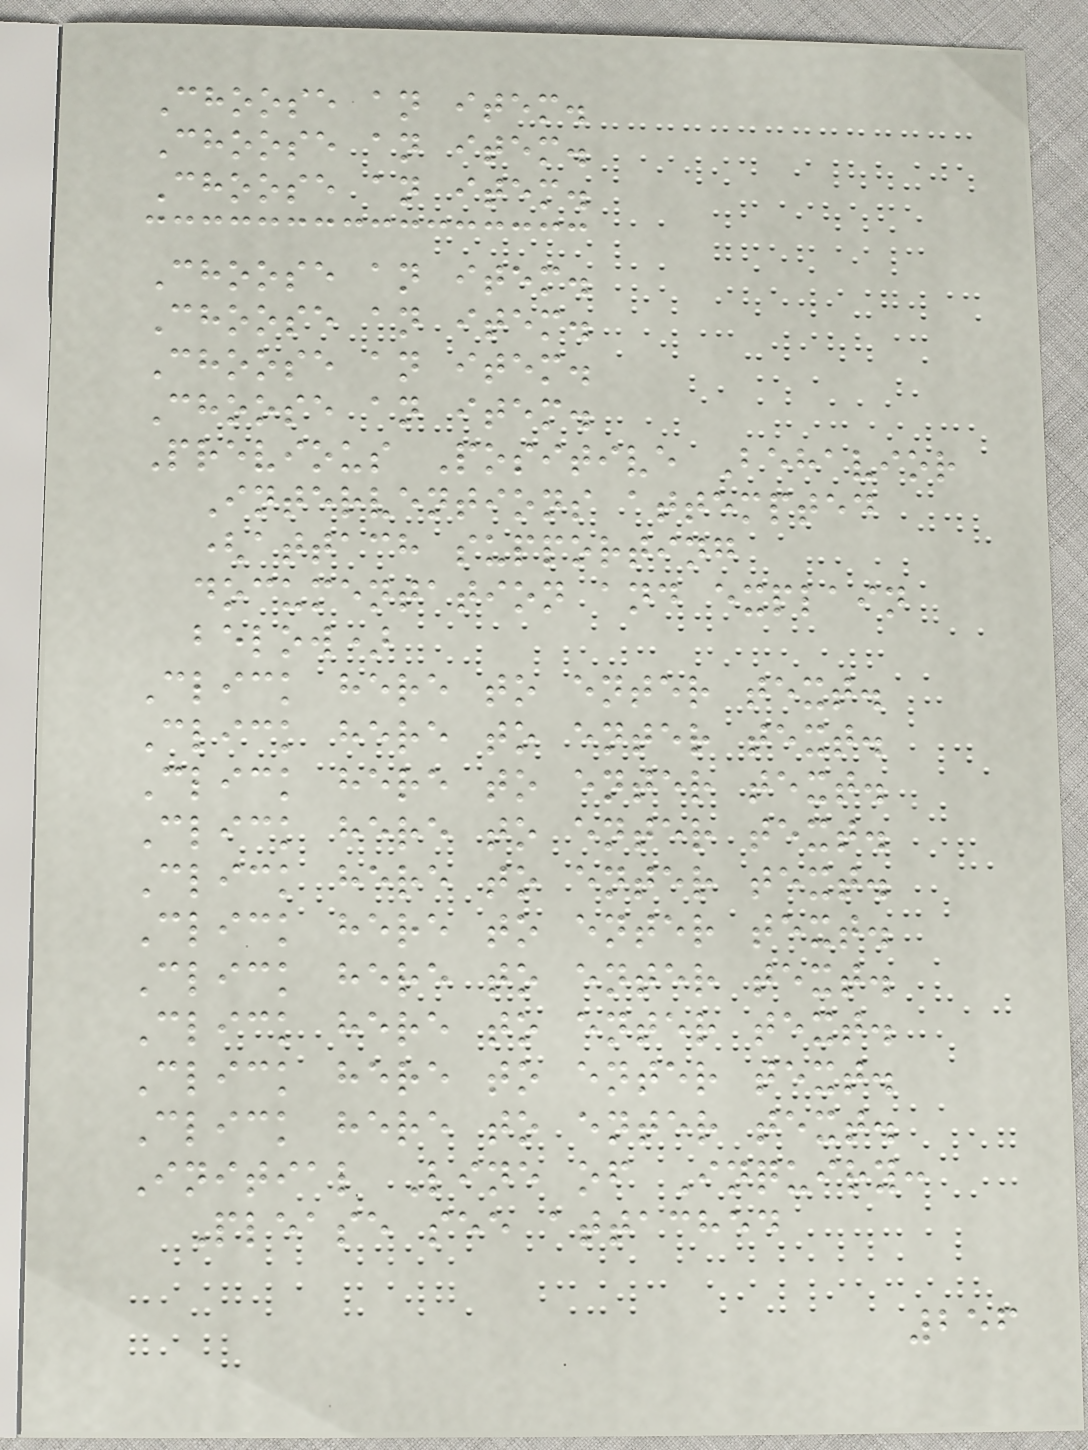Choose an item.
Choose an item.
Choose an item.
Choose an item.
Choose an item.
Choose an item.
Choose an item.
Previous Positive Behavior
Interventions attempted
(attach supporting
documentation and explain
below)
Click here to enter text.
Click here to enter text.
Click here to enter text.
Click here to enter text.
Click here to enter text.
Click here to enter text.
Click here to enter text.
Click here to enter text.
Click here to enter text.
Click here to enter text.
Initial Line of Inquiry:
Please see attached
256
